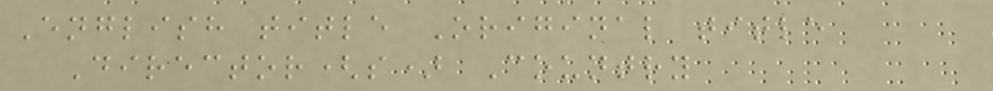English title Original title
Director(s) Country
